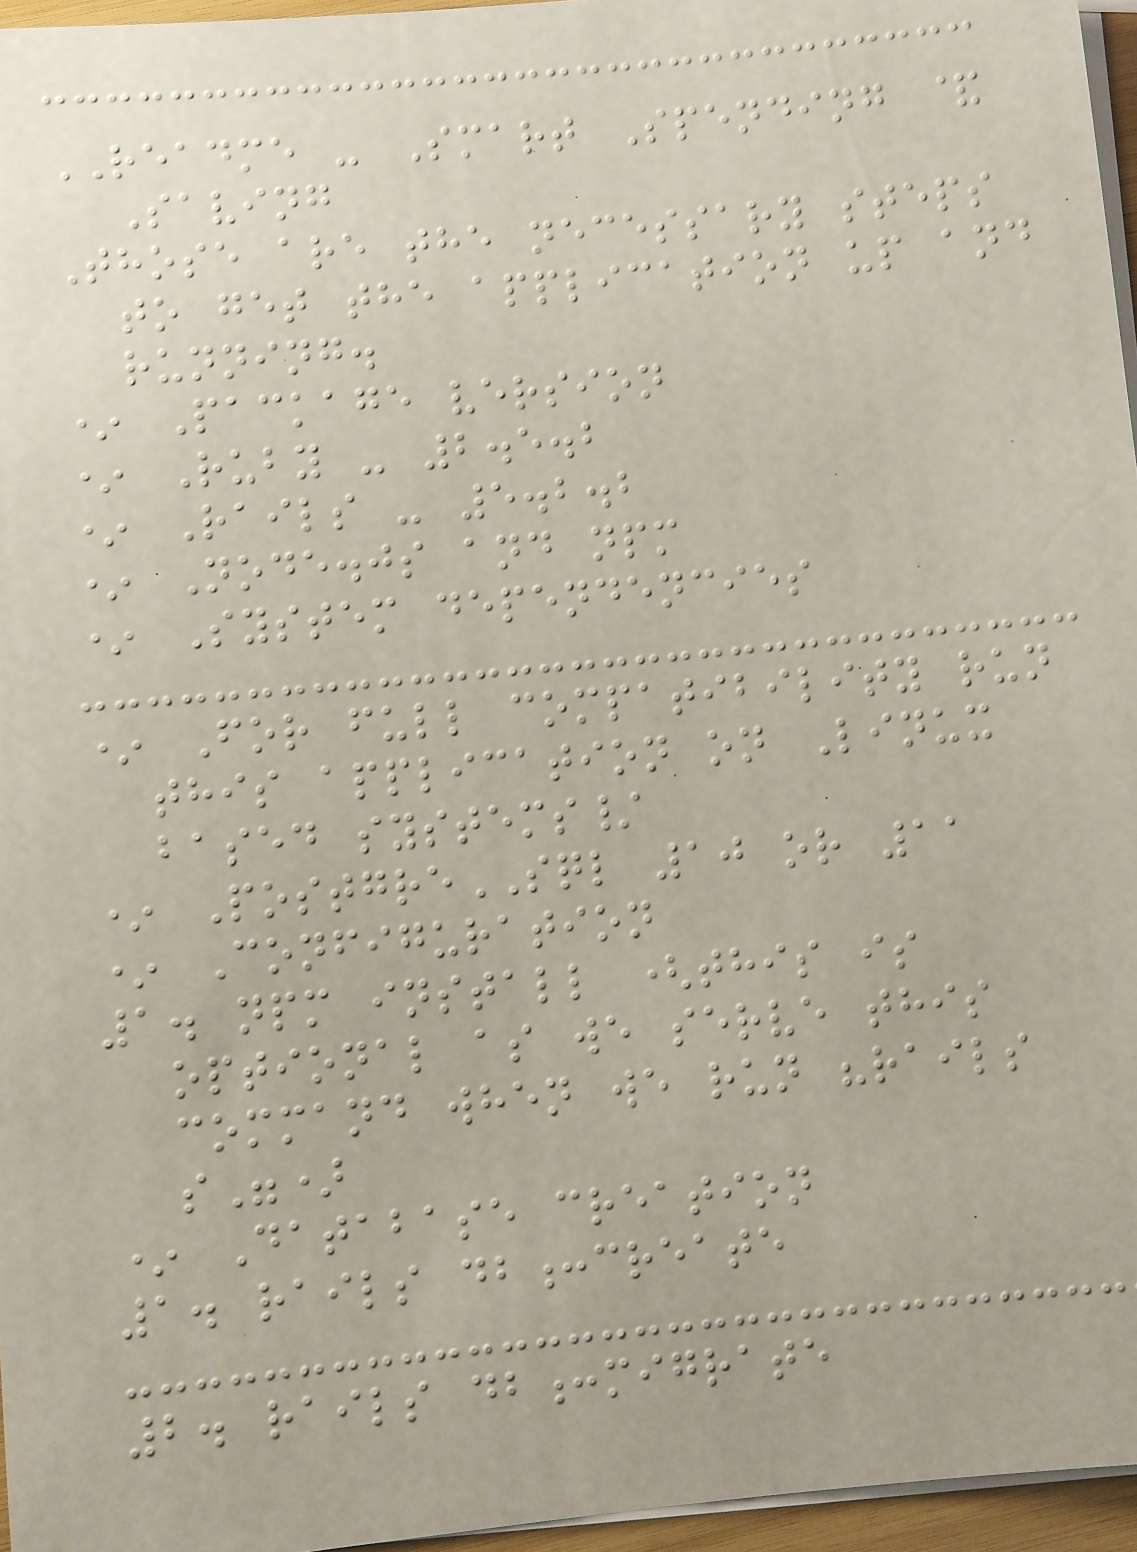README - Smart Spending &
Saving
Those are the necessary steps
to get the application up and
running.
* Package version
* Ruby - 2.5.2
* Rails - 5.2.2
* Node.js and npm
* System dependencies
* For full compatibility run
this application on Linux
based systems/
* PostgreSQL 10 or 11
* Configuration
1. npm install (this is
optional as we serve this
command when we run "rails
s")
* Database creation
1. rails db:create
2. rails db:migrate
